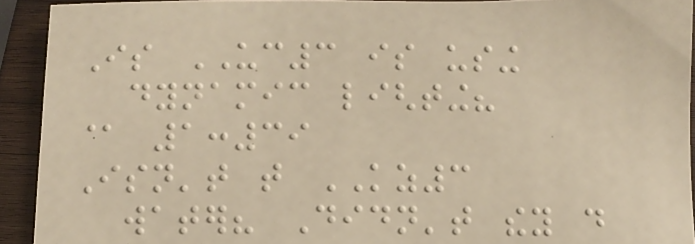Is UC3 is using
dynamic lighting?
@ 1:39
Isn't that KZ3
water? Didn't they do
